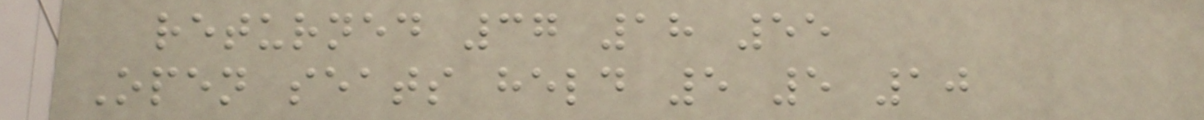returned 37 18 55
Open seats held 5 5 10
